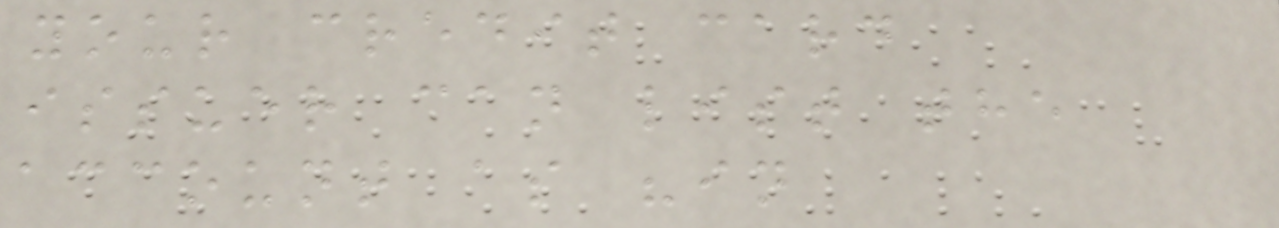your credit card
issuer can list the
account as "in
